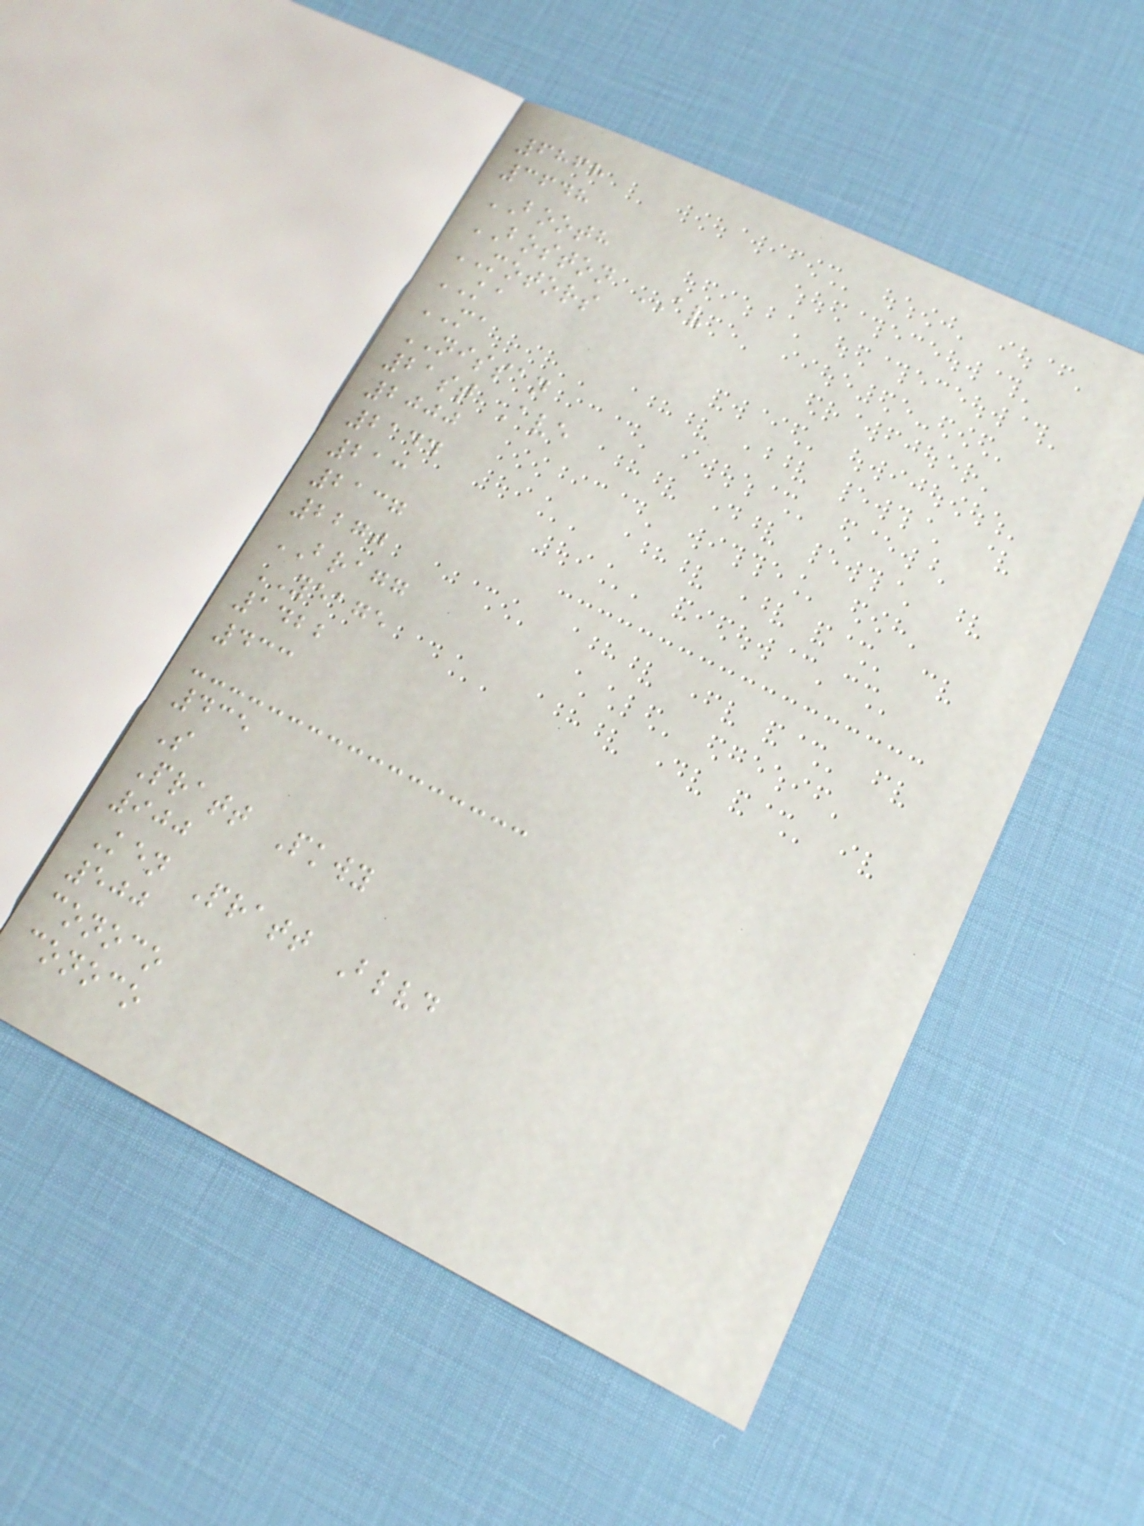6868
3648
BOOTH
BOSTON AV
MOTORS
KA
MA
NISSAN
21st Ave
2000
2144
213
2137
2270
BRAGG
YEAGE
1422
433
435
S
Pratt Pkwy
900
Ken Pratt Blvd
500
conoco
conoco
